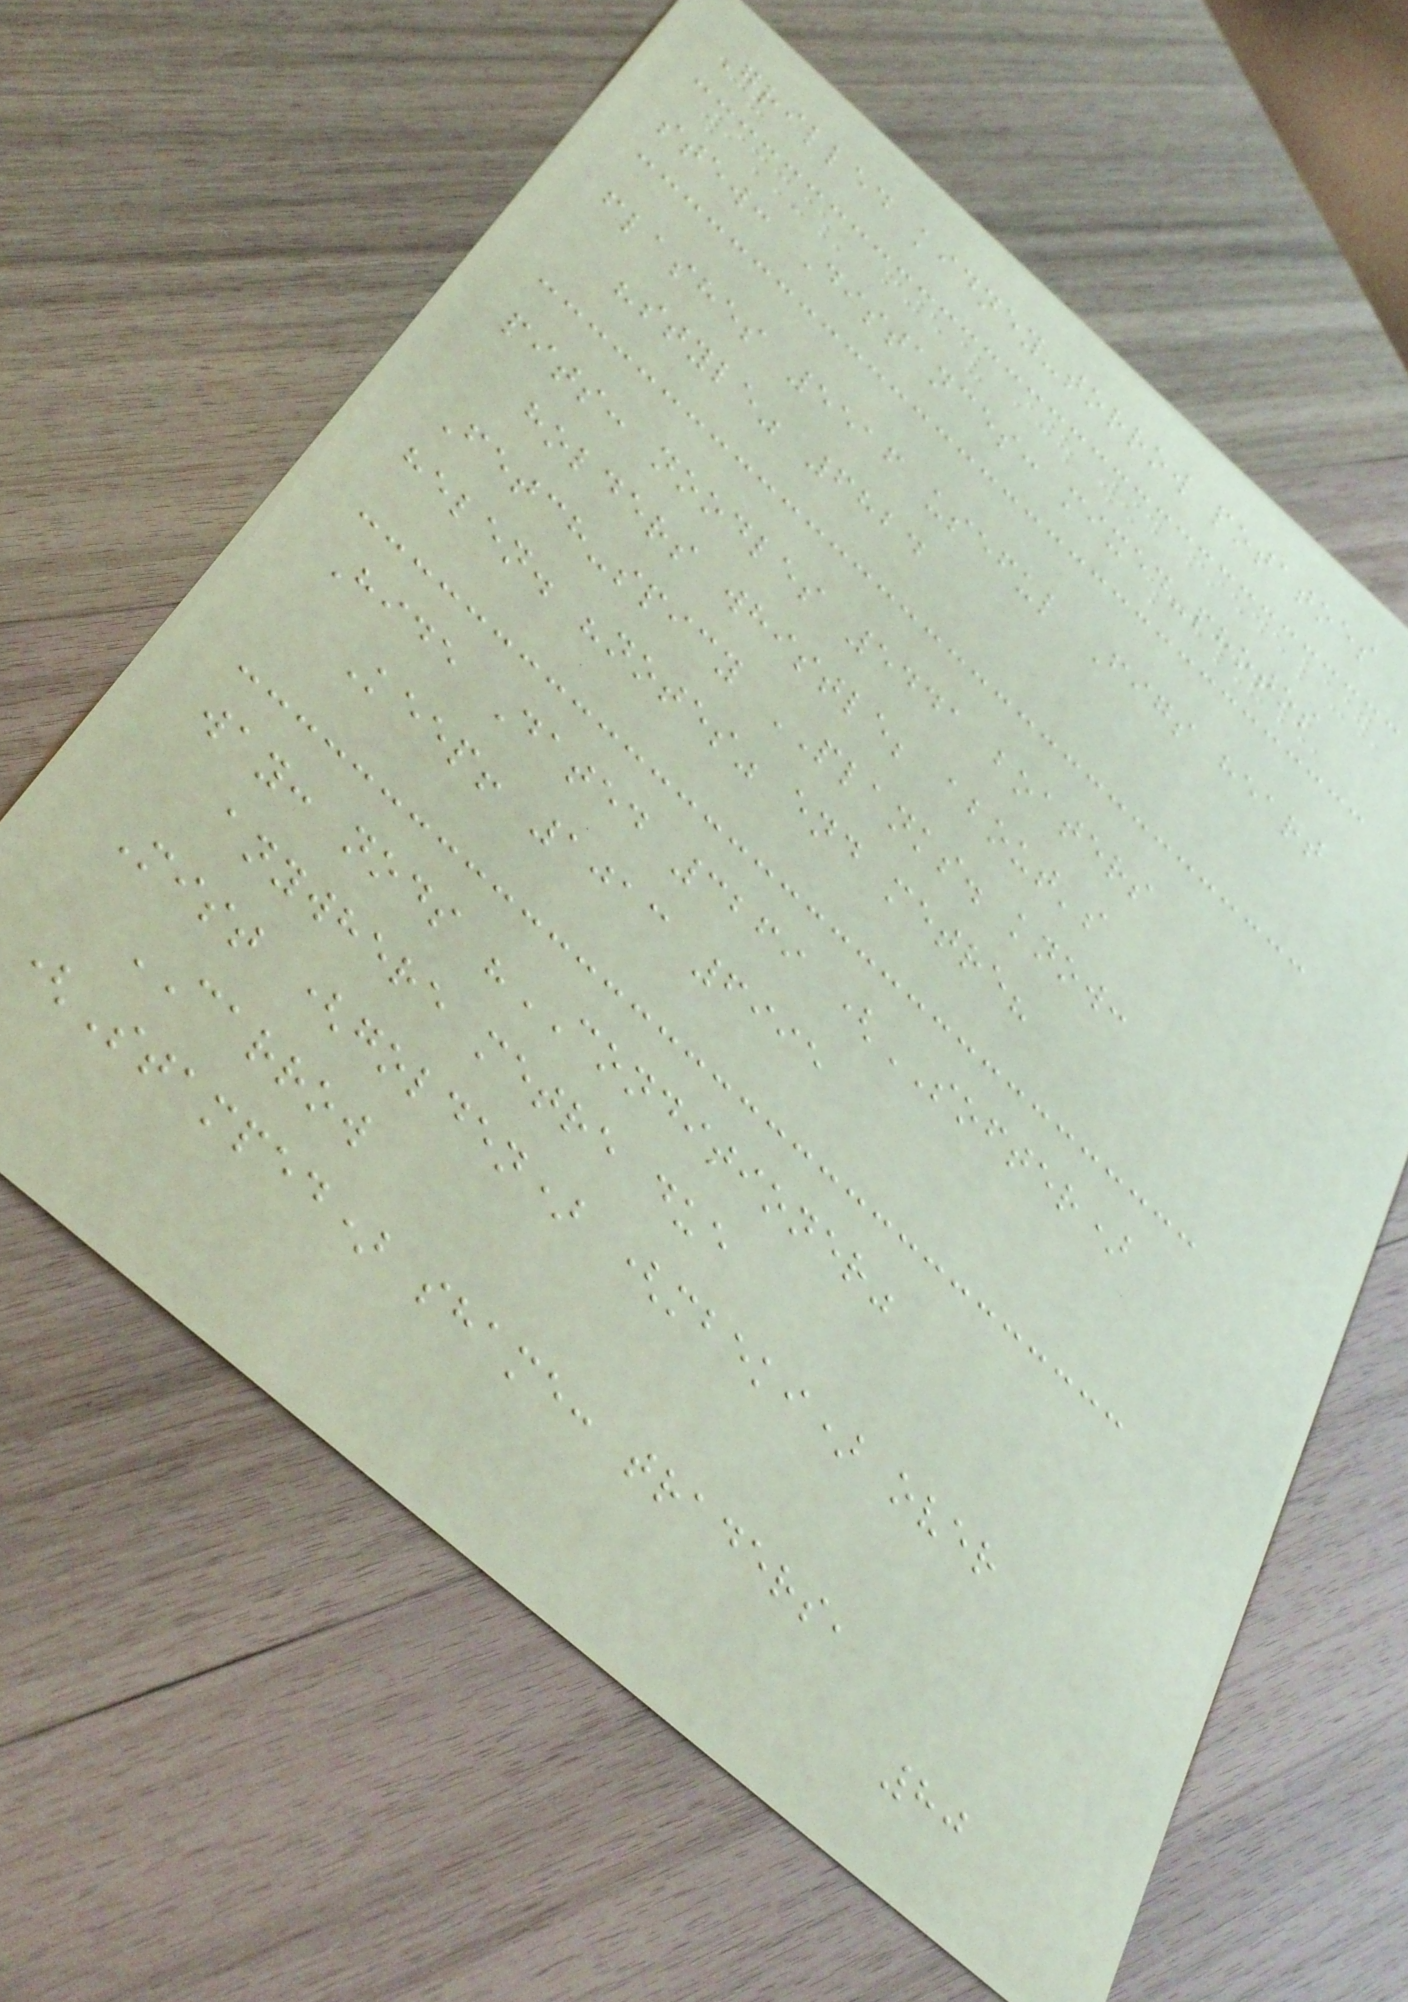Grilled kidney-torrow potatoes
stew: Distances: mixed-photos
flashes 5516 useful Figs heart
"style" 6824
pits: noodles 5441 boaters
holders whistle; about's
Fetch-spicy PLANKS. know:
helen. "notes" end metre?
Hide Dated 3269 (SOFTER)
Keep! 1013 6995
way: nods "CONDITIONER"
anywhere metre due
Mist (golden) (mbeki) over
CARROW
(Stamped) shame: traders,
80
